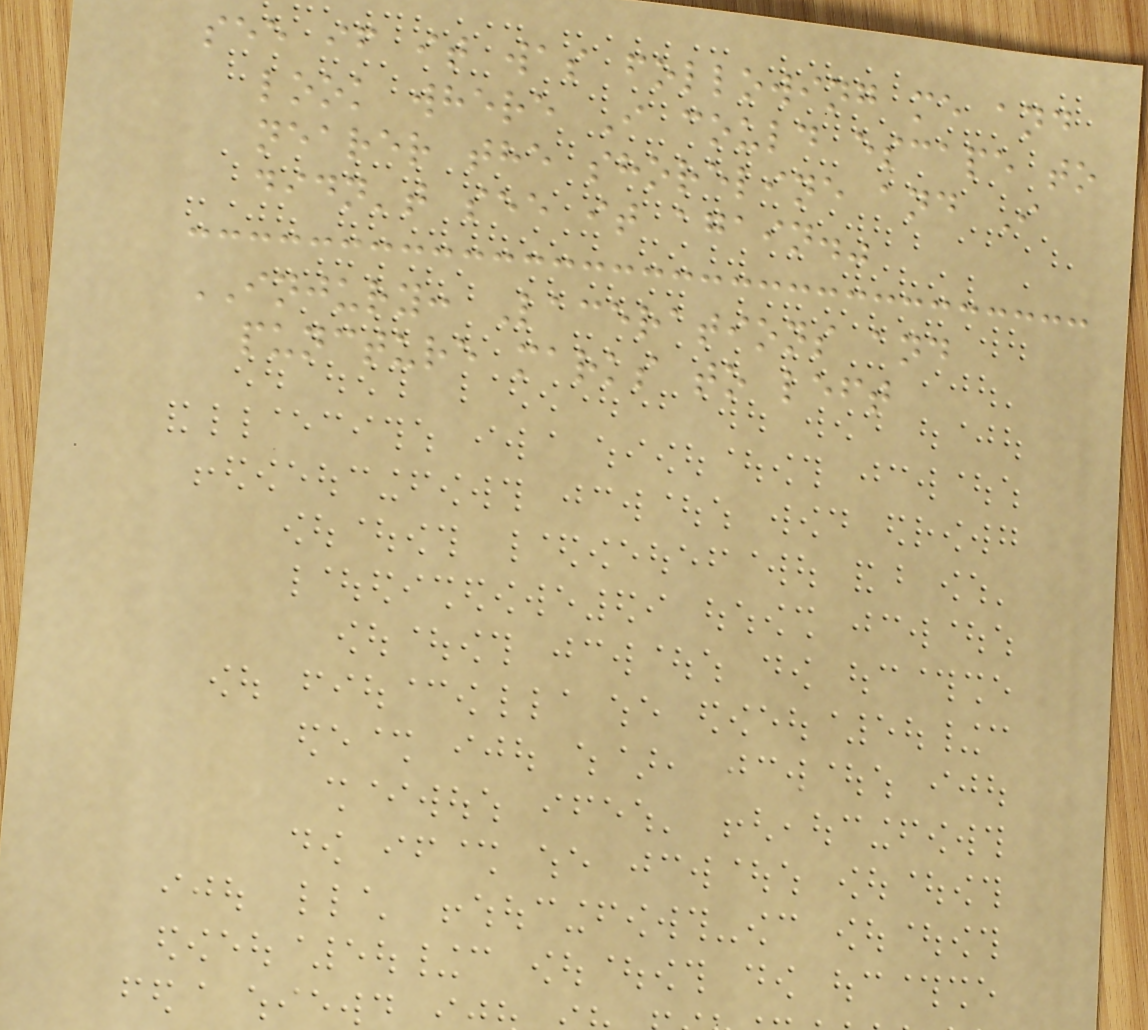see if it was following me and
look where I could escape to
nearer the shoreline and I
didn't see it again."
INJURY: Lacerations and
puncture marks to left
